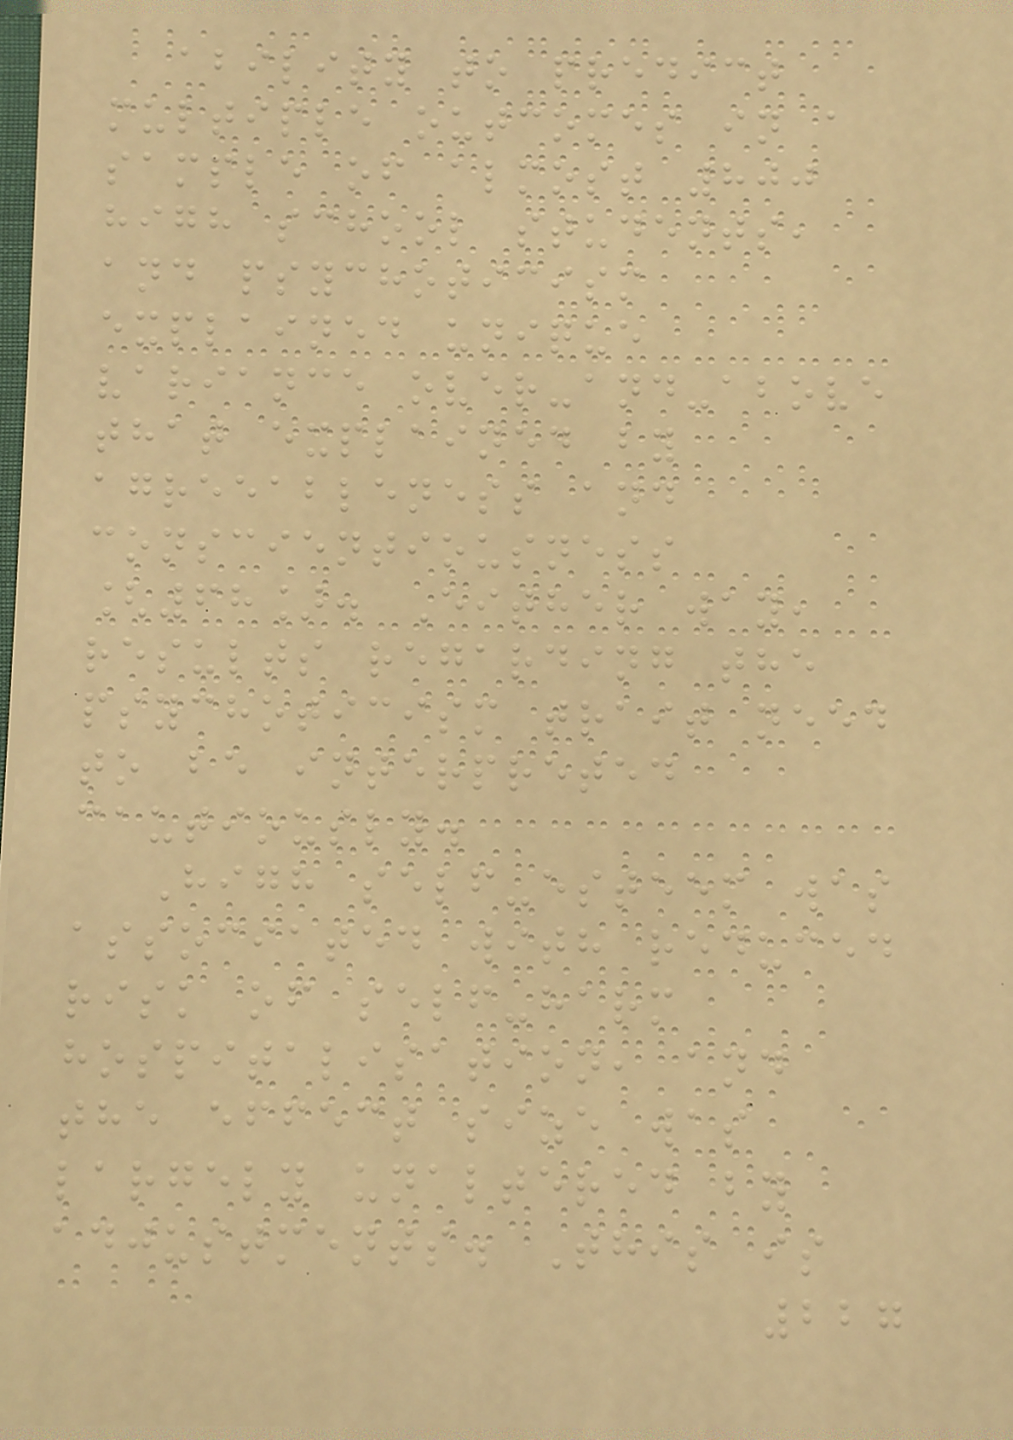ability to predict
multiple outcomes in a
sample of almost 800
high school students,
and psychoticism
explained unique
variance over-and-above
that explained by
agreeableness and
conscientiousness
[68]. Either way,
results regarding the
psychoticism trait need
to be interpreted
cautiously.
High self-esteem was
associated with reduced
risk of self-harm
hospitalisation, and
the effect size was
largely unaltered by
adjustments. This is
227
